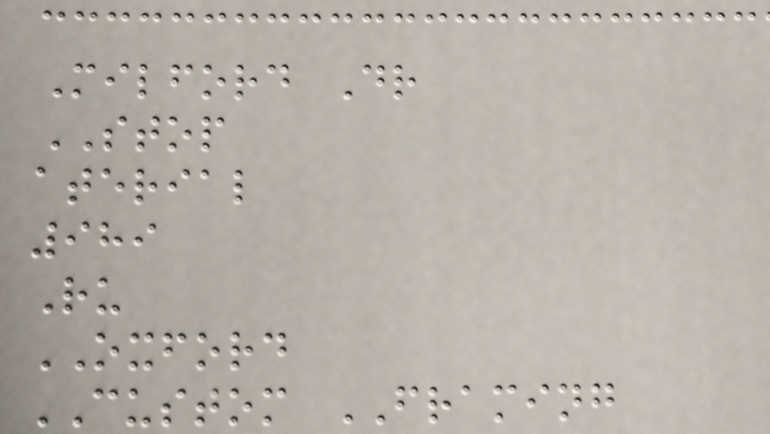Milford Dr
STOP
aterial
989
Ru
OXFORD
CUSTOM FRAMING
